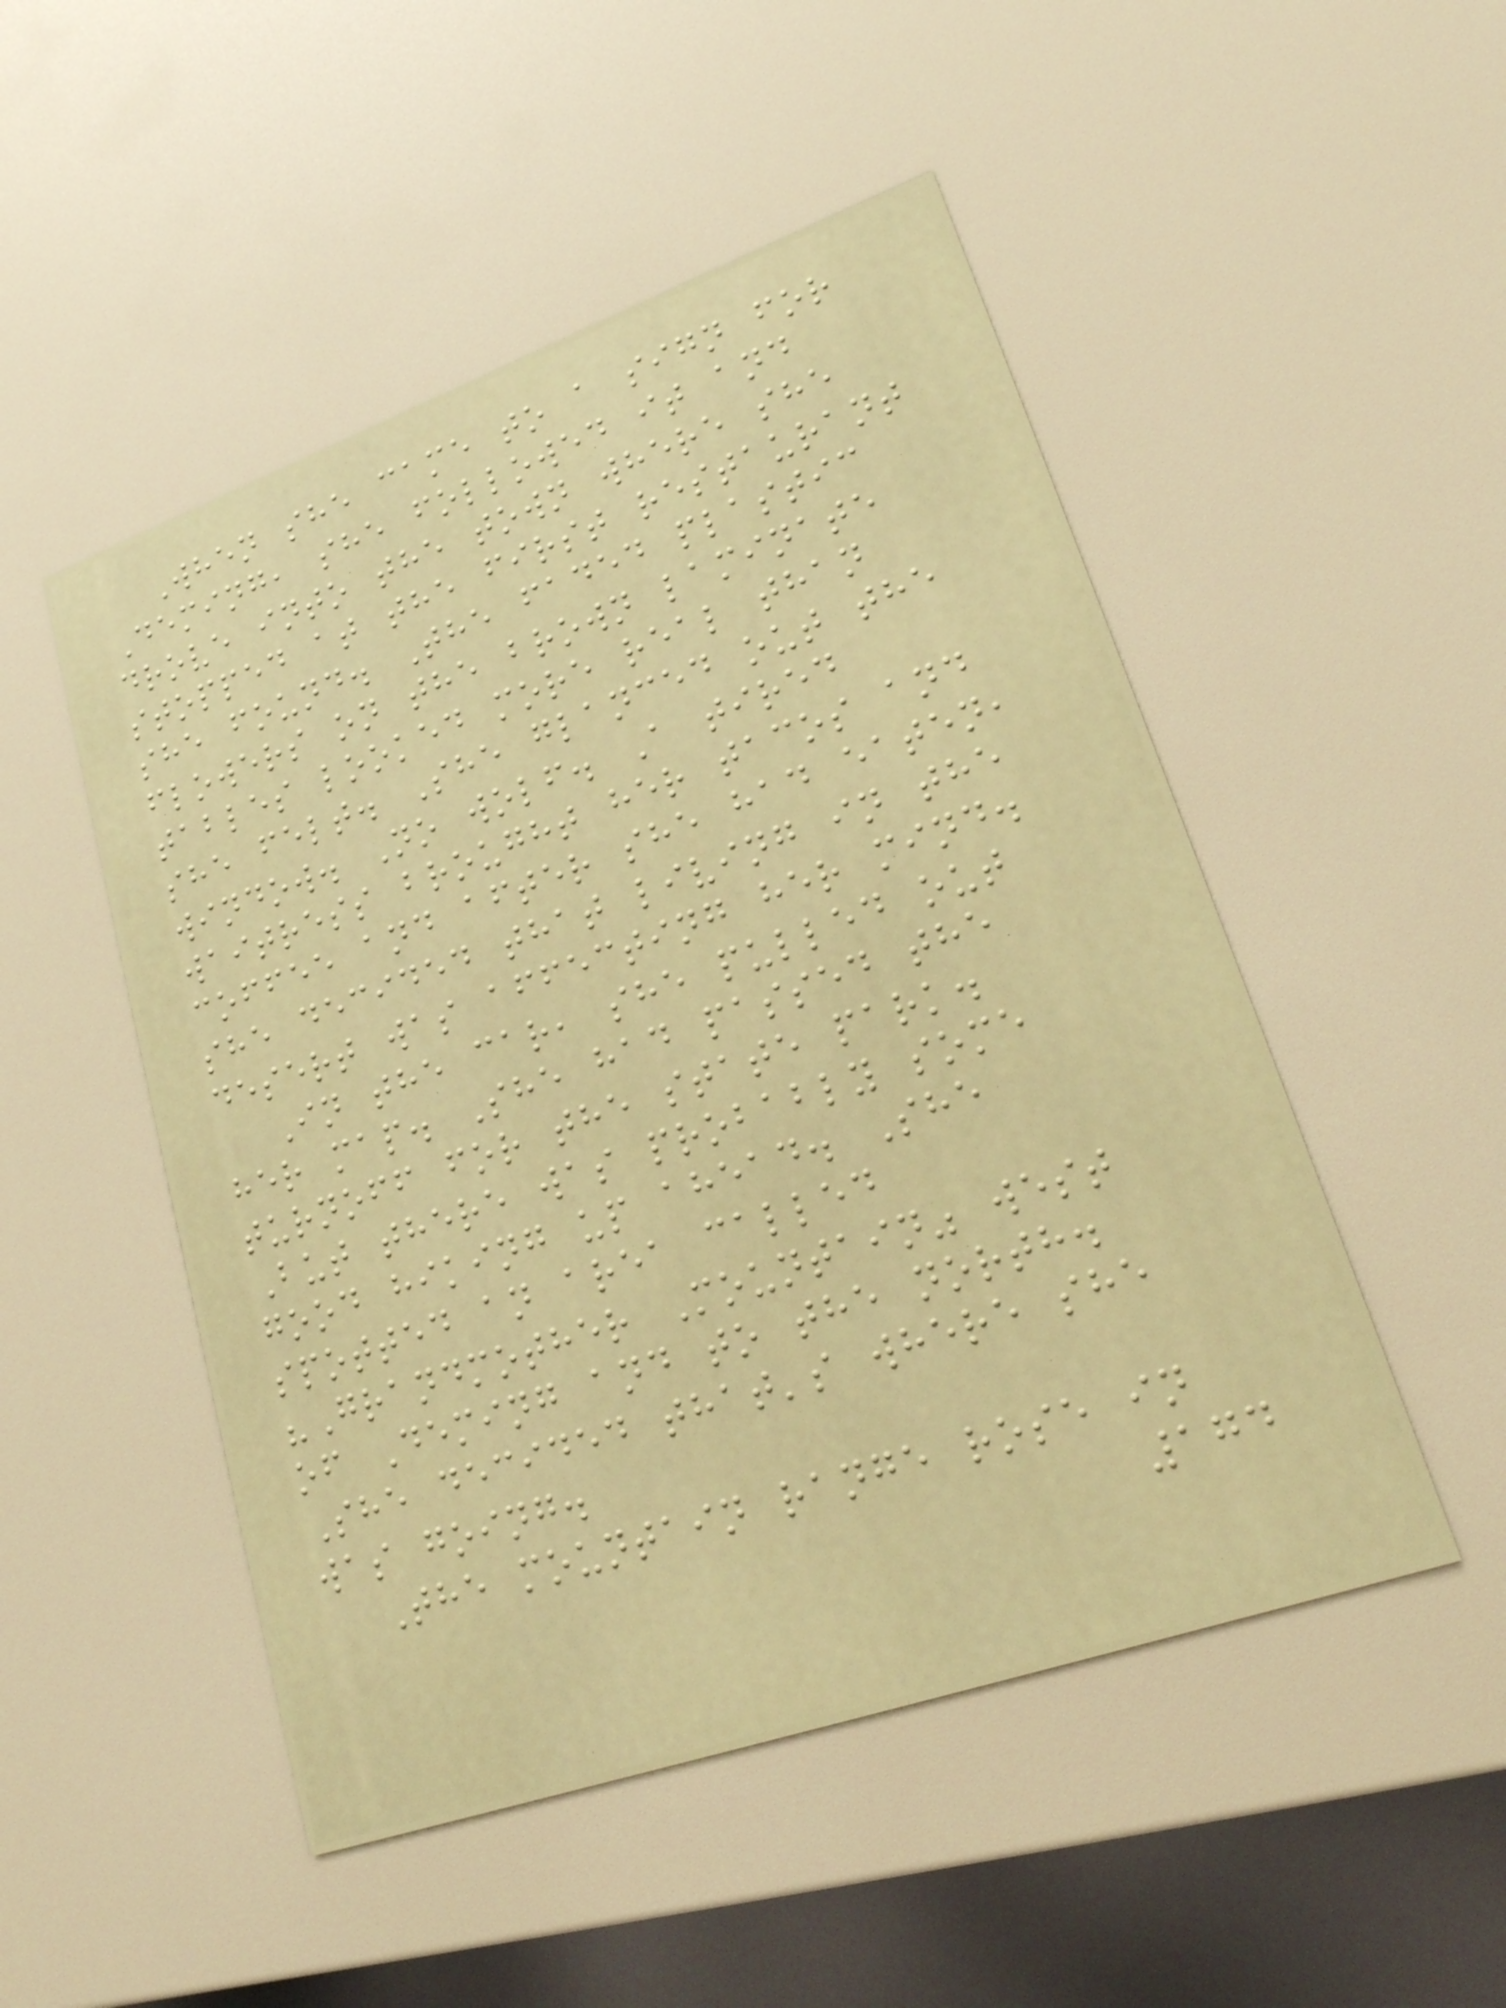When she came to a sign for
Deming, she followed it and
drove into the town where she
stopped at the first restaurant
she found. The faded plastic
flowers on the brown laminate
tables looked more real than
she felt. She glanced out the
window. No wolf. A tired
waitress brought her tacos and
coffee and after she had eaten,
she decided that living in the
desert was affecting her mind.
In the car, she pulled out
her map. She had passed the
turnoff for the state park.
But there was probably some
good hiking up ahead. She
spotted an area called
"Grandmother Mountain" west
of Deming and to the north.
She decided that's where she
was going.
The mountain range rose in
174
